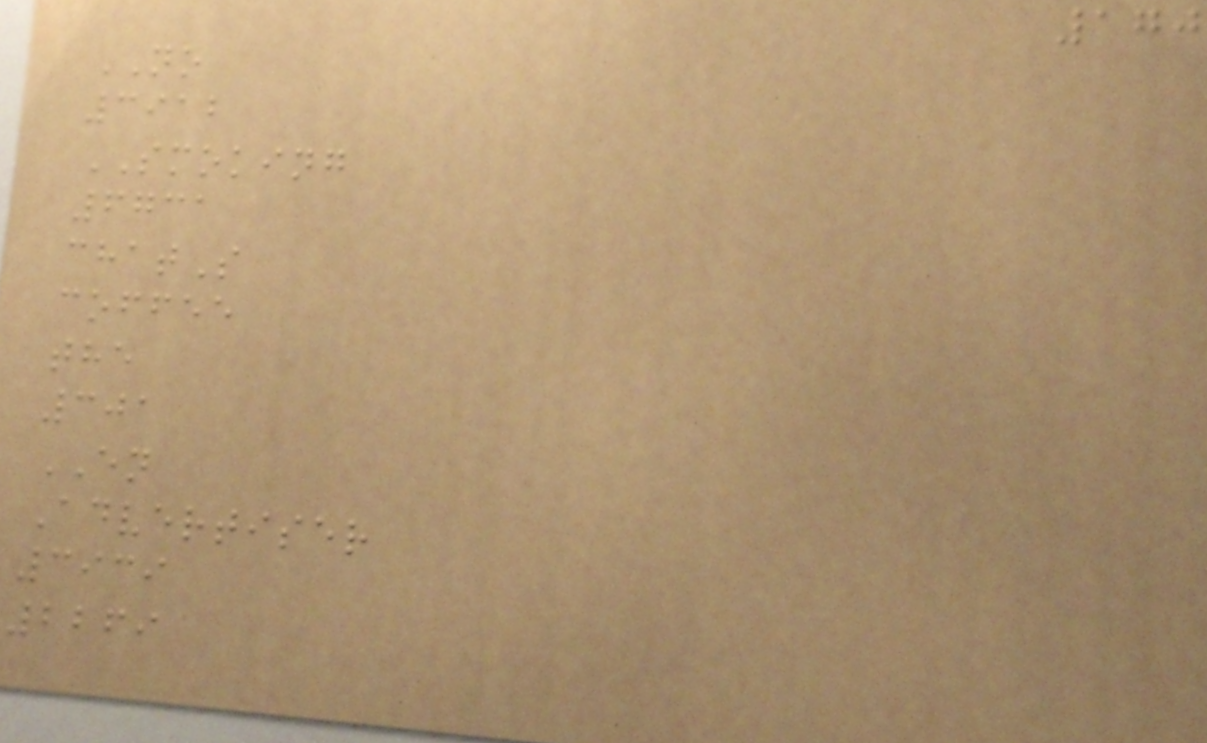170
NO
3912
SMOKING
6731
chatS
coffee
the
301
EN
Advertiser
3939
2269
